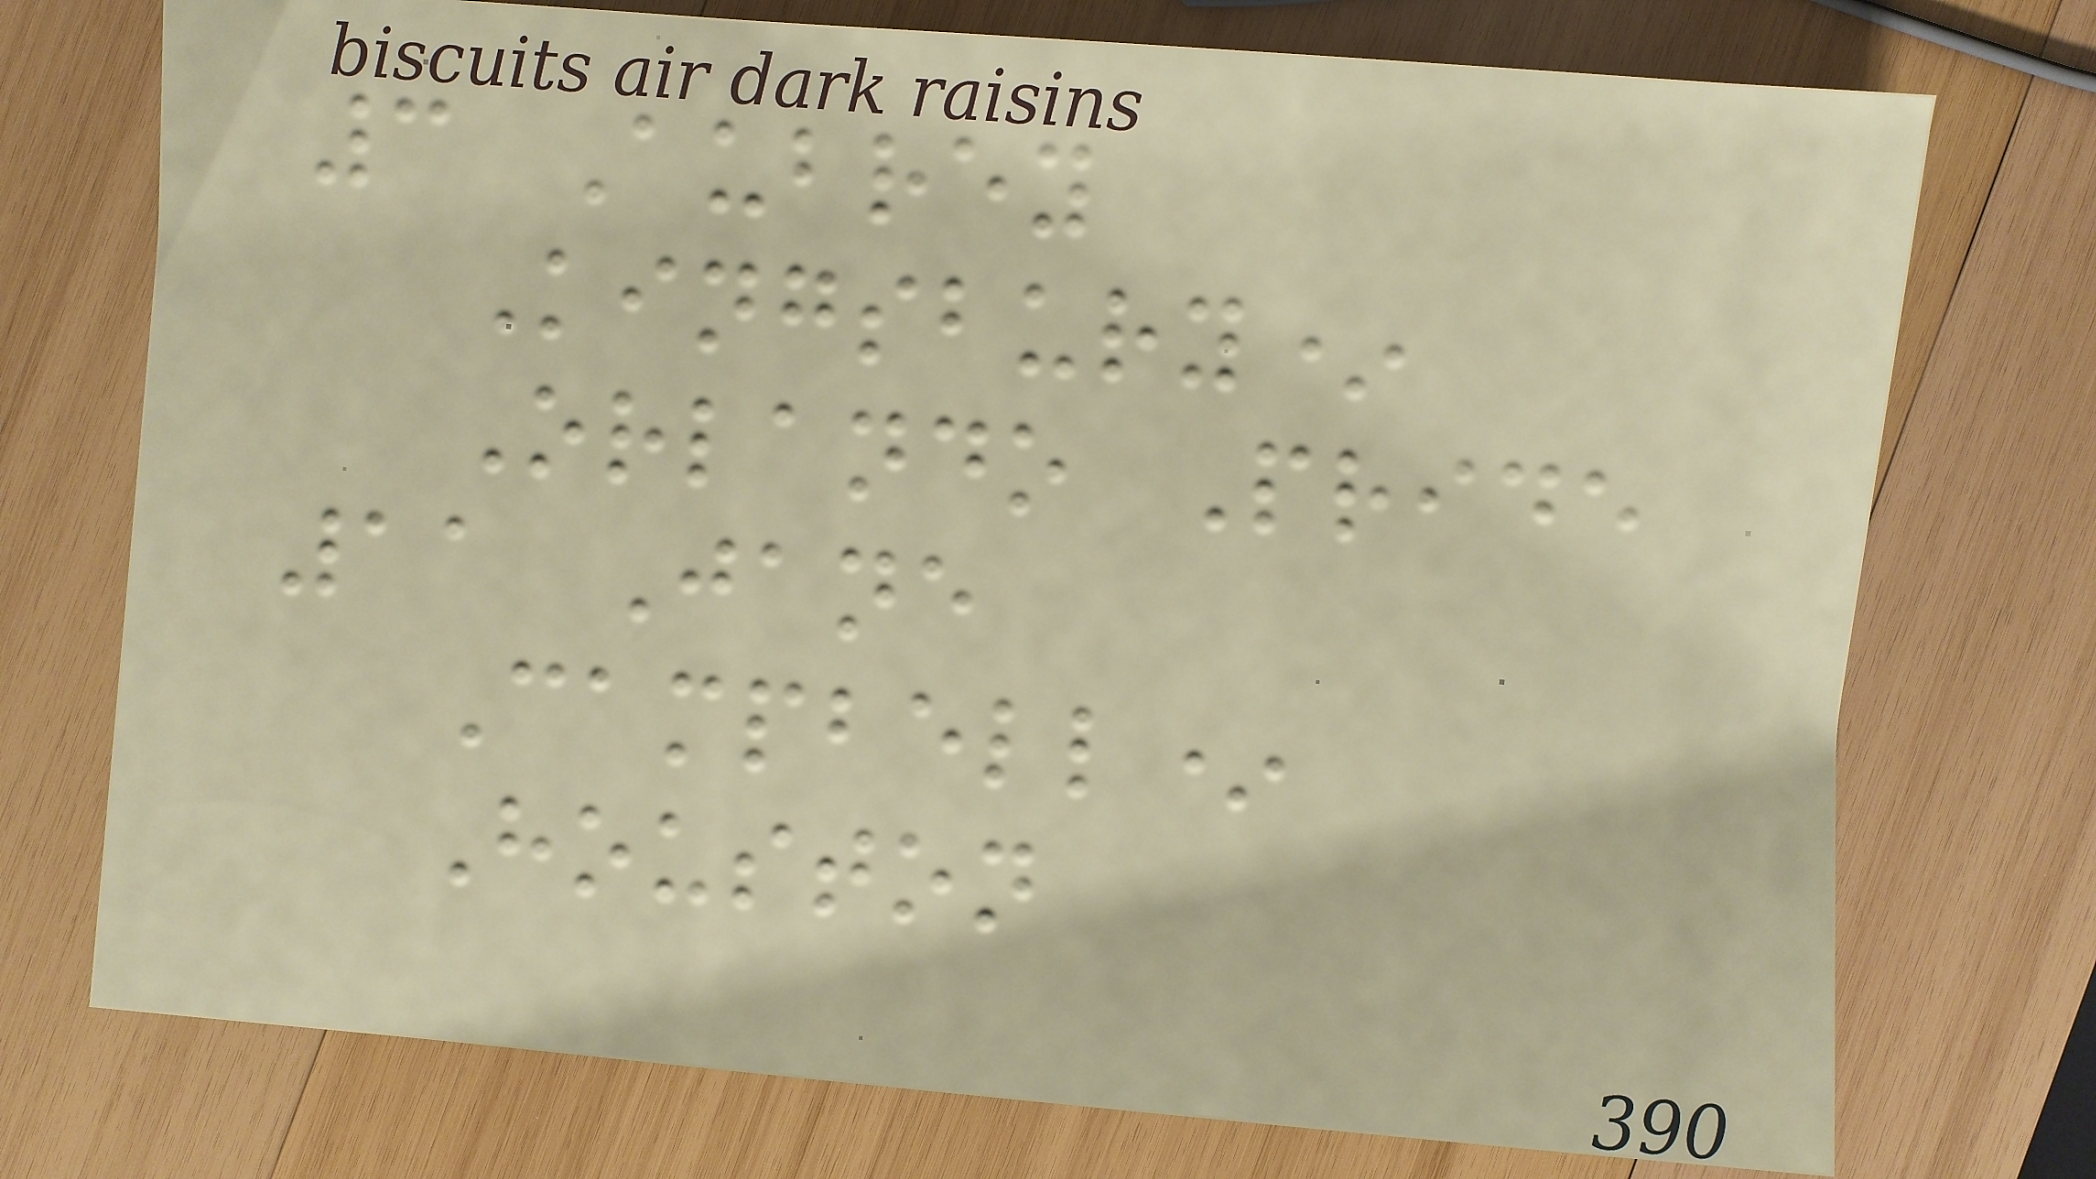3 Aubrey
Kingsbury*
Orlando Pride
11 Jane
Campbell*
Houston
